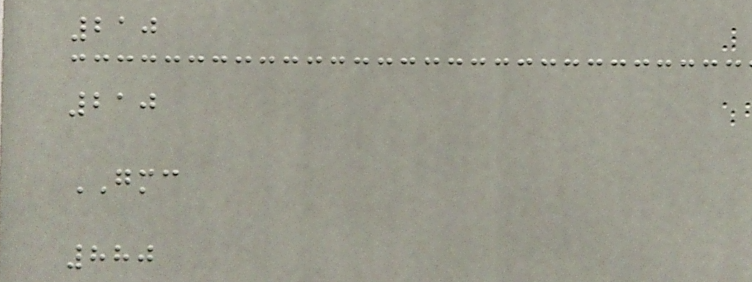210
210
GMC
880
